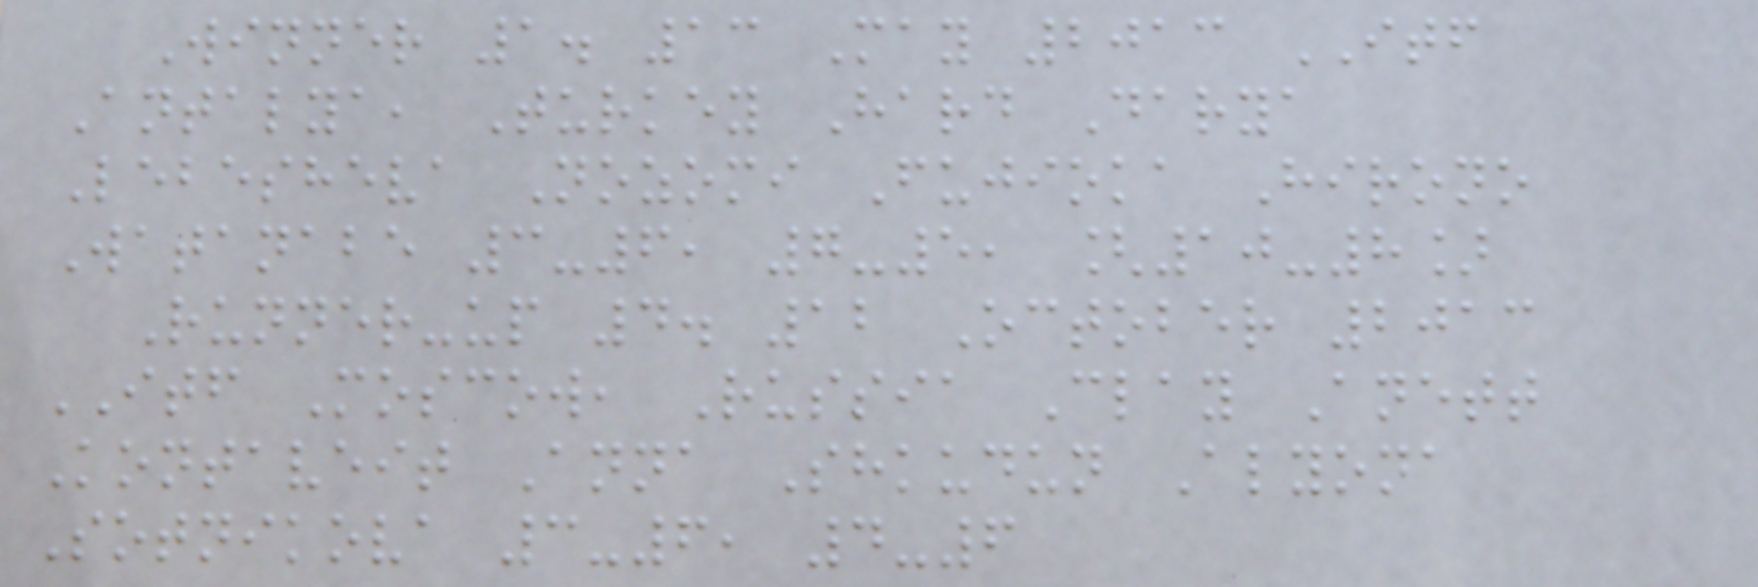Winner 1. 13 May 2013 ITF
Antalya, Turkey Hard Darya
Lebesheva Nozomi Fujioka Hirono
Watanabe 3-6, 7-5, [10-8]
Runner-up 4. 12 October 2013
ITF Moscow, Russia Clay Anett
Kontaveit Anna Shkudun Alyona
Sotnikova 3-6, 4-6
